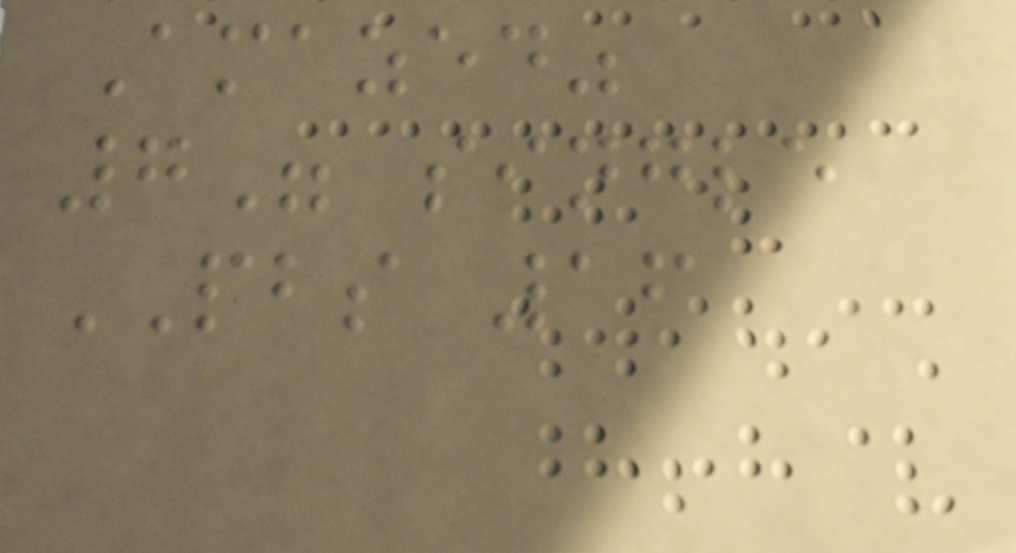Amazed"
7" single
PBS 16
